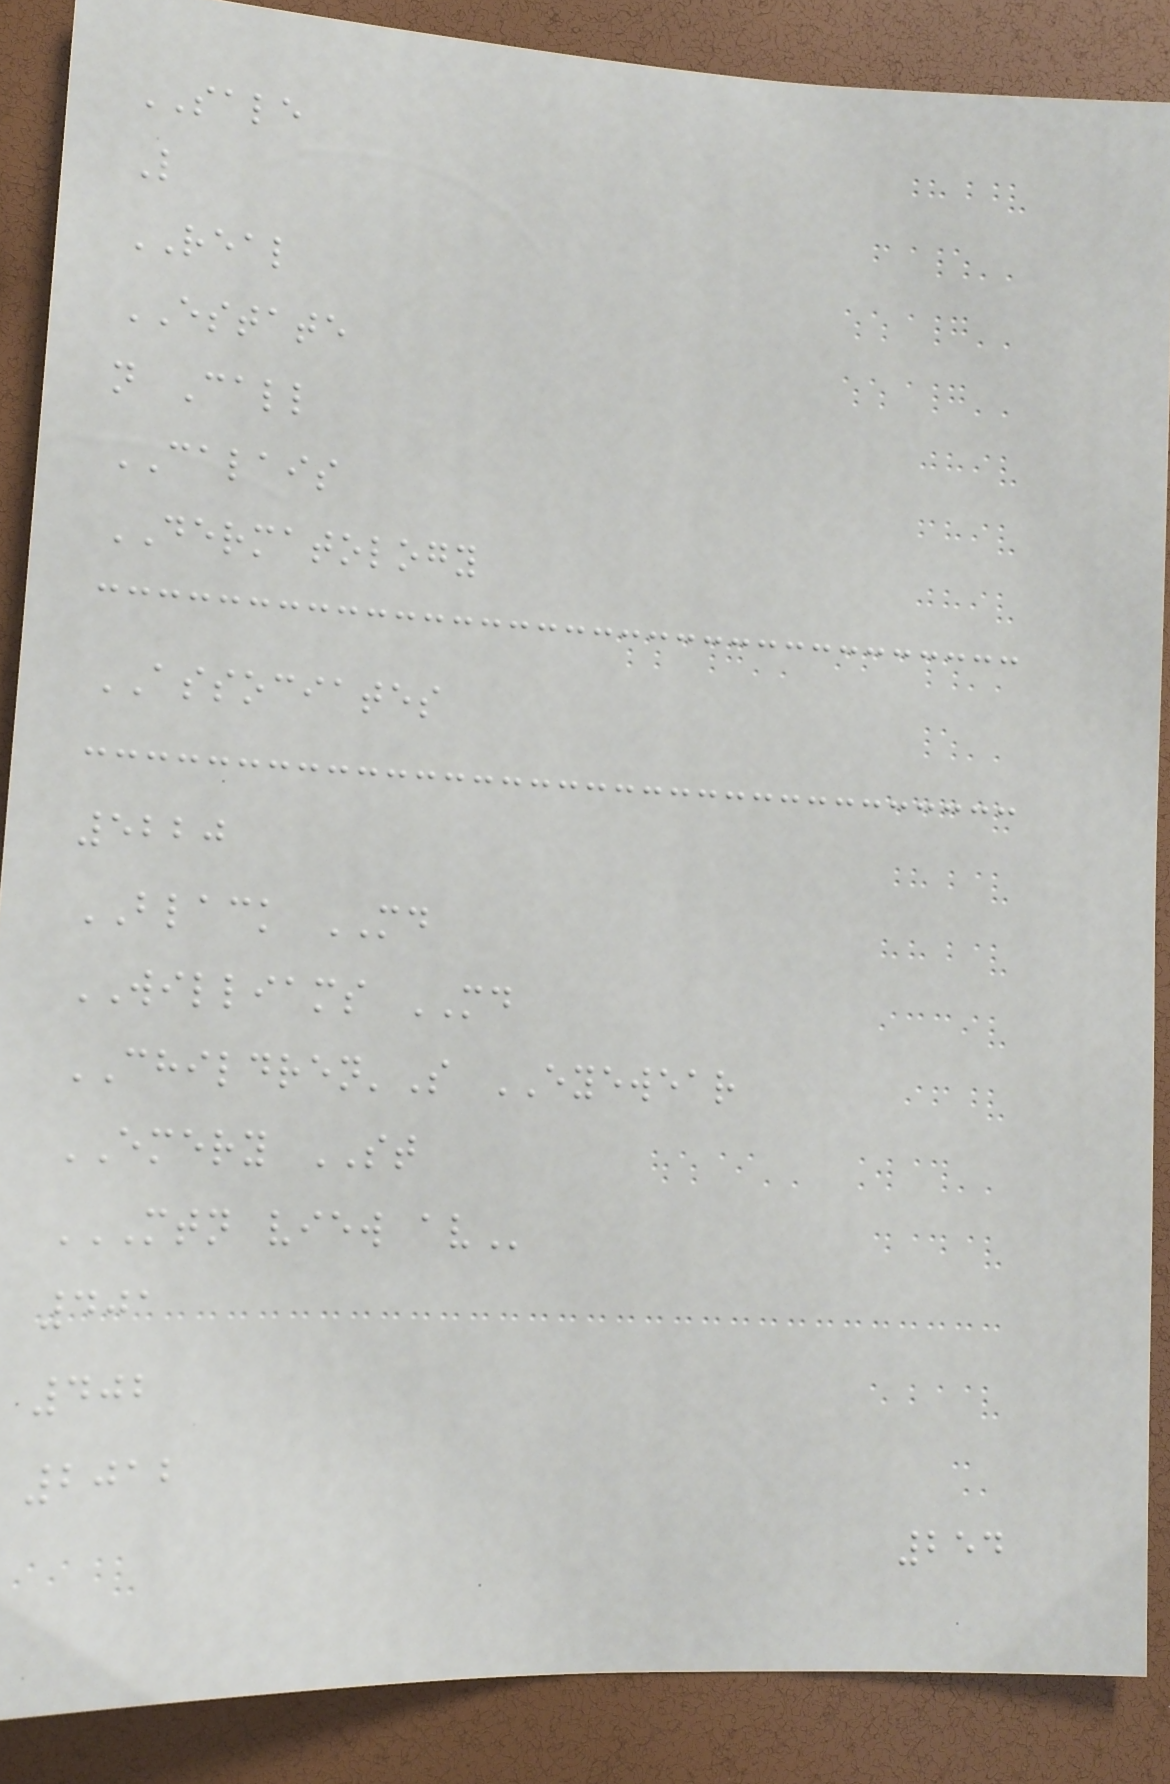SALE
L
REAL
ESTATE
n Call
CALAIS
DERMATOLOGY
ASSOCIATES
5220
BLACK MD
WILLIAMS MD
CHILDREN'S EYEWEAR
EMERY ST
MTN VIEW AV
401
402
2012
254
